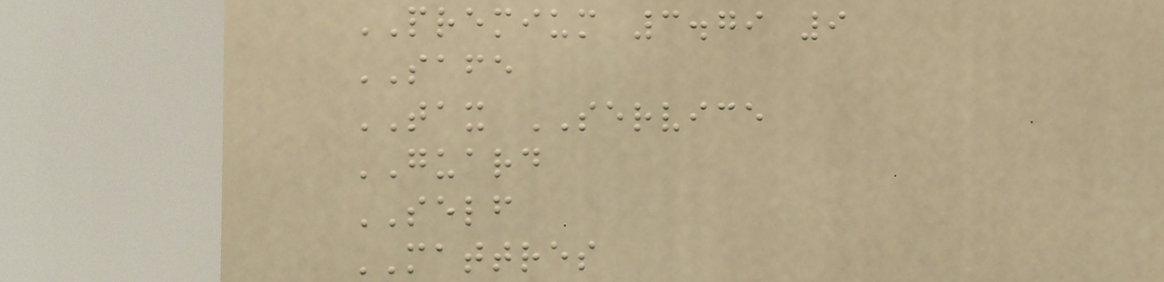PREMIUM 3.79 9
SAFE
TAX SERVICE
GUARD
SELF
MATTRES
